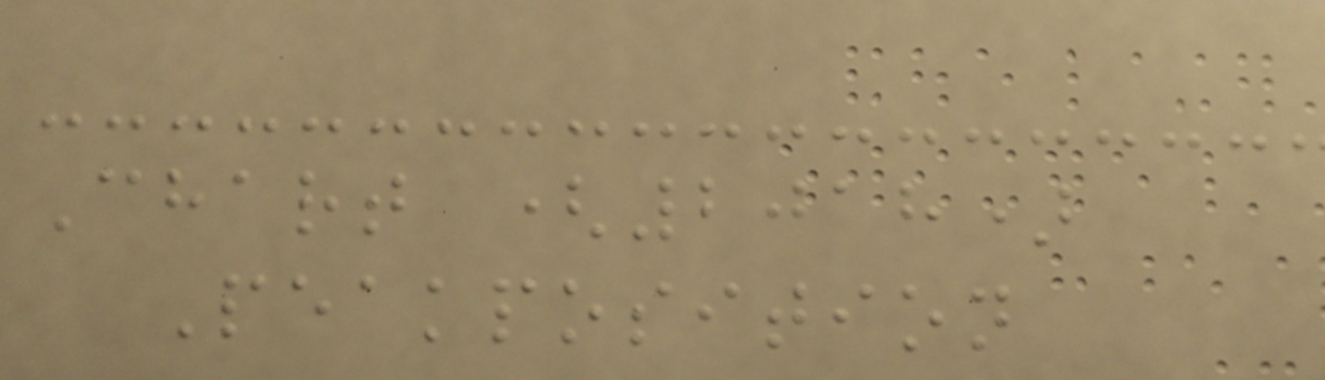Chart (2018)
Peakposition
